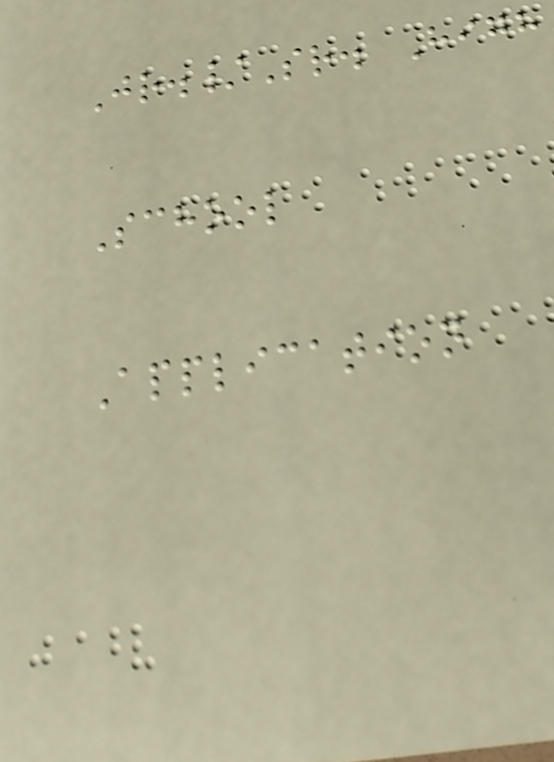Jr./Sr. High
School
Application
